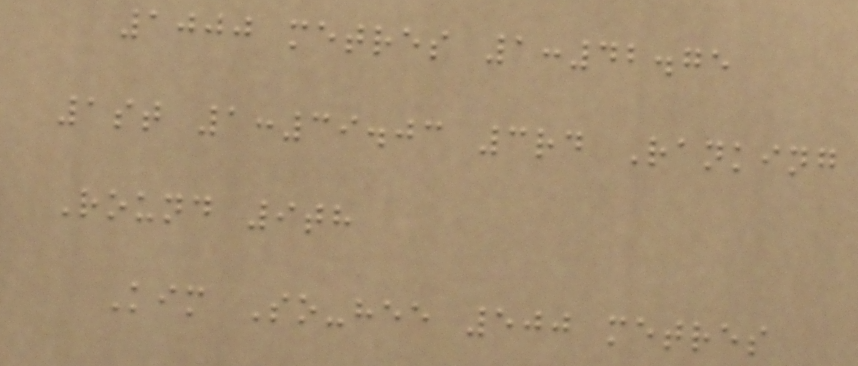1000 metres 1:42.75
1st 1:39.03 3rd Ranking
Round 9th
Kim So-hee 500 metres
